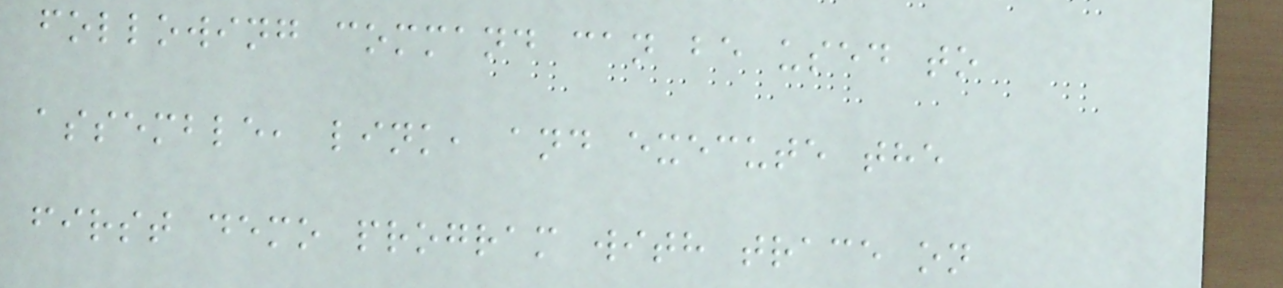following command can be used to
assemble, link, and execute the
first demo program with trace on
